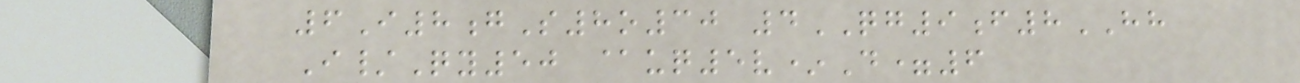6I8gS8o30 4QG9f8HH
I/Qy50 @uq5v*D=6
